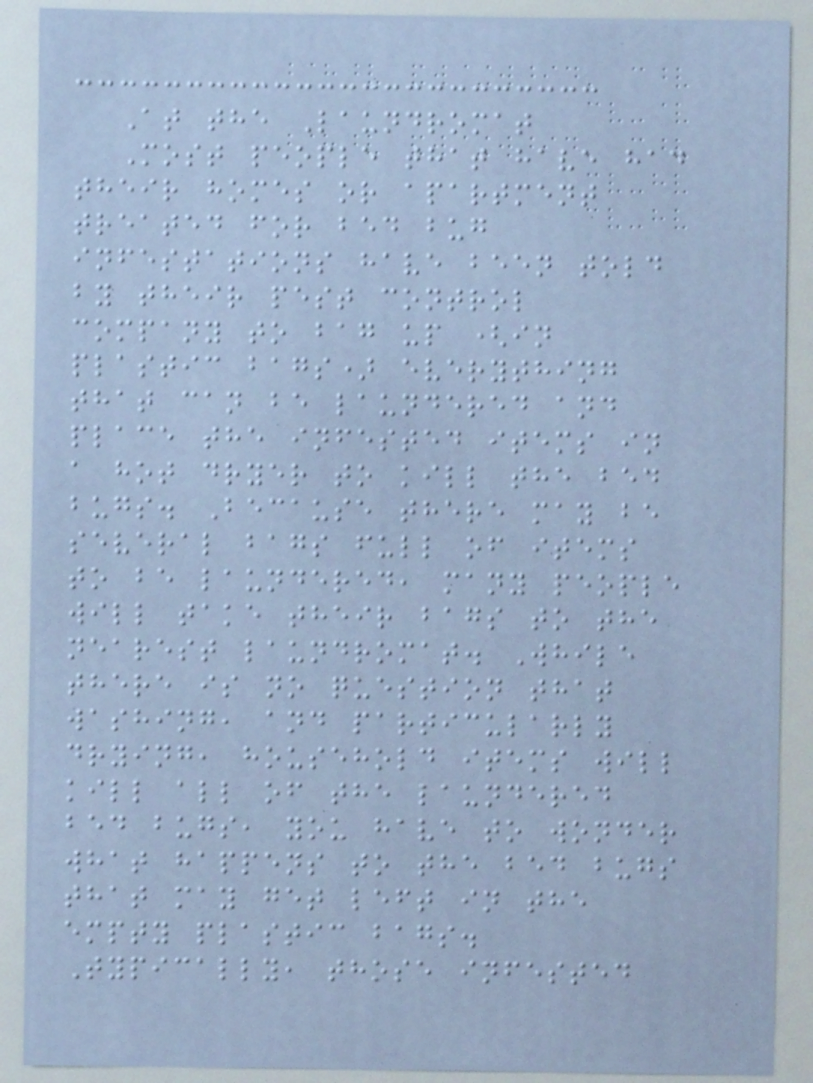At the Laundromat
Most people that have had
their homes or apartment
treated for bed bug
infestations have been told
by their pest control
company to bag up (in
plastic bags) everything
that can be laundered and
place the infested items in
a hot dryer to kill the bed
bugs. Because there may be
several bags full of items
to be laundered, many people
will take their bags to the
nearest laundromat. While
there is no question that
washing, and particularly
drying, household items will
kill all of the laundered
bed bugs, you have to wonder
what happens to the bed bugs
that may get left in the
empty plastic bags.
Typically, those infested
